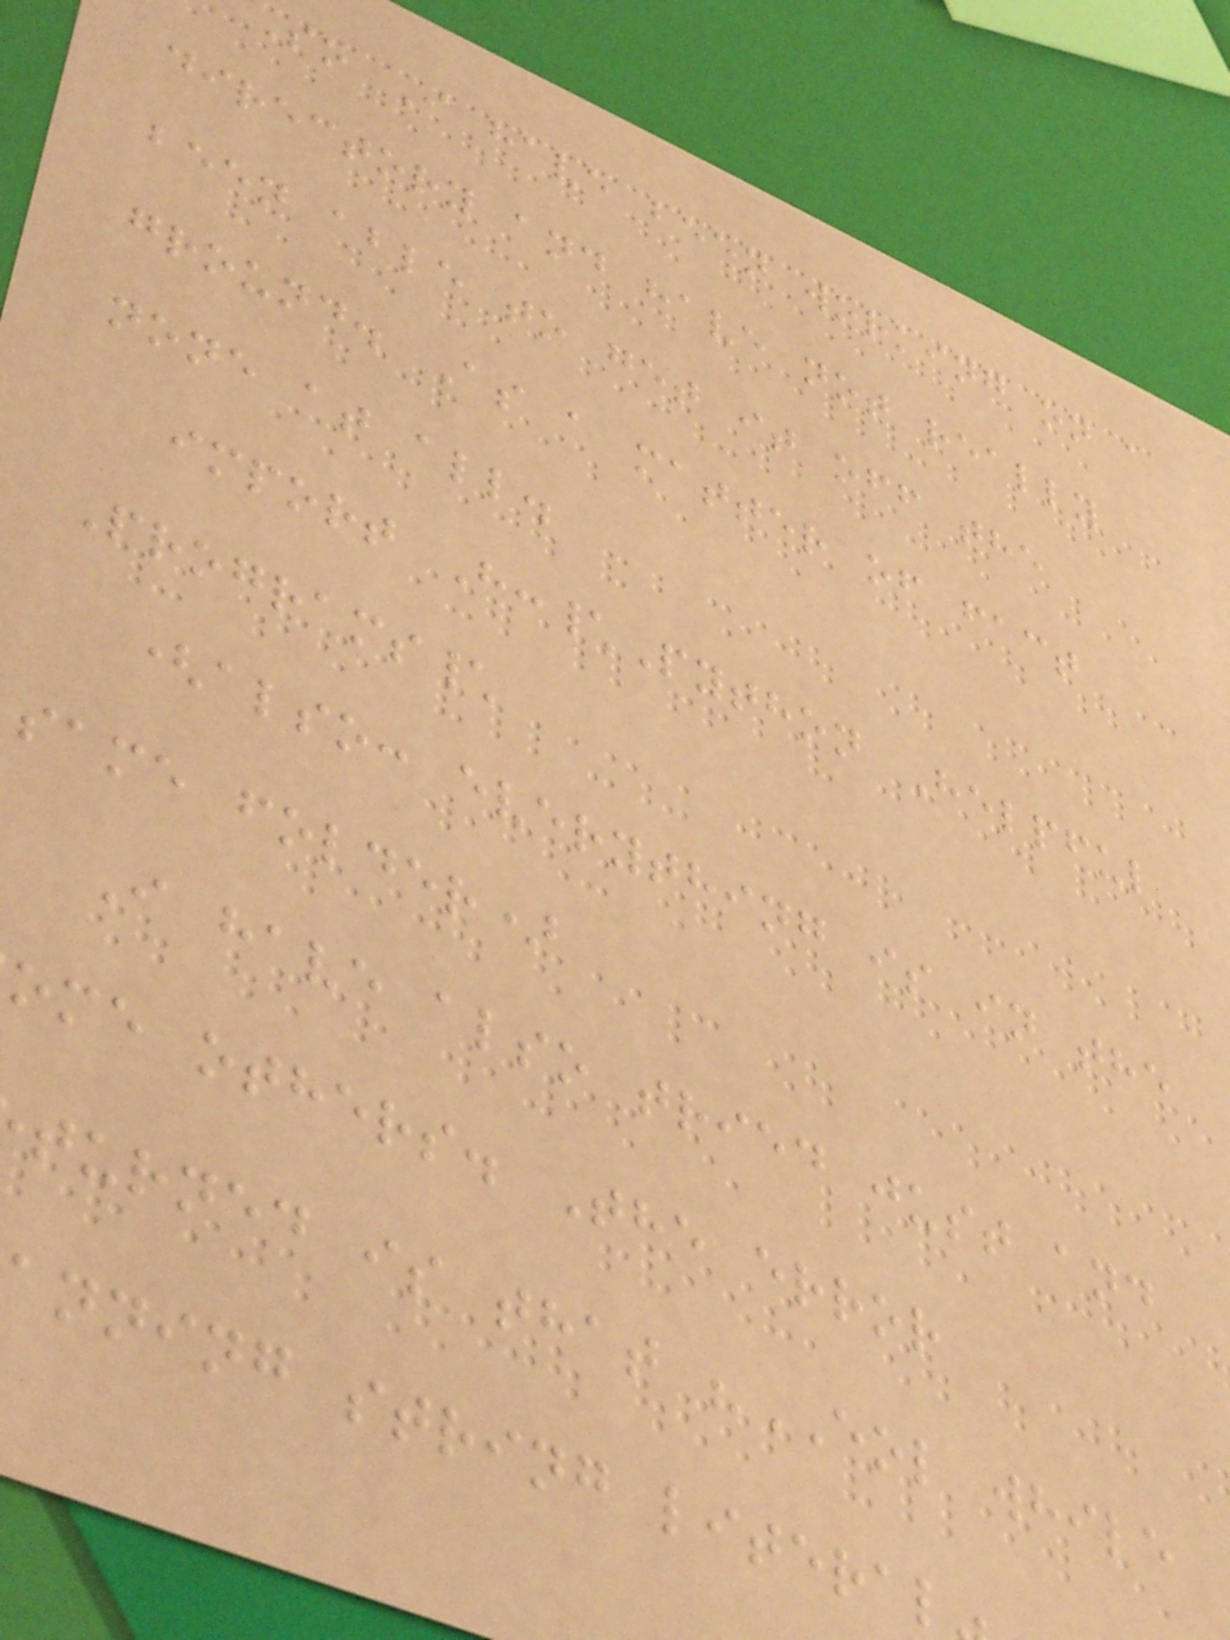So I have been working on a
directory and have not really
been able to get it off the
ground. As a matter of fact
none at all.
import H:\Python Helpful
Programs\
(also: everything is in the
same folder)
I have also tried just and
ome others. The error
turned is that "EOL while
anning string literal
